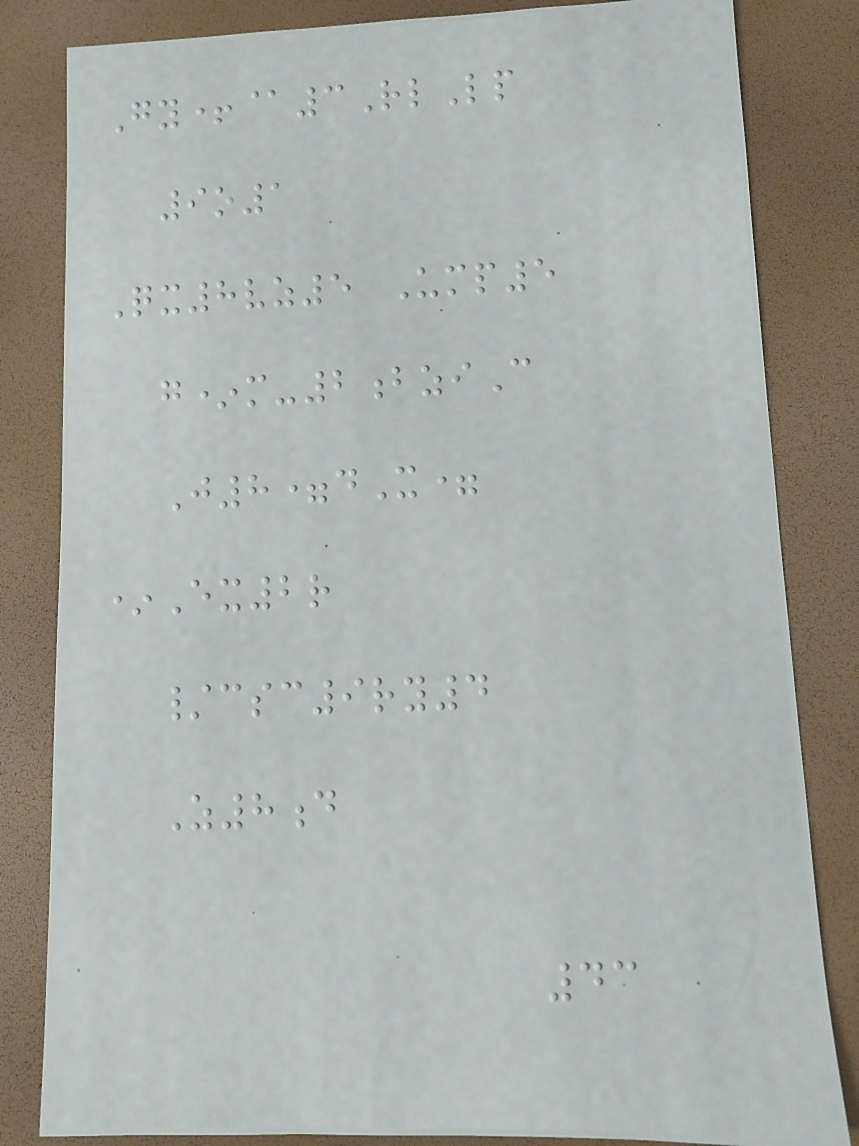Gy+@3RlLp
9o1
Qx8vz5 Ump5
g*m-2bziC
J8=dX=
*Ex2r
/csc9ry4
Z8d
43
